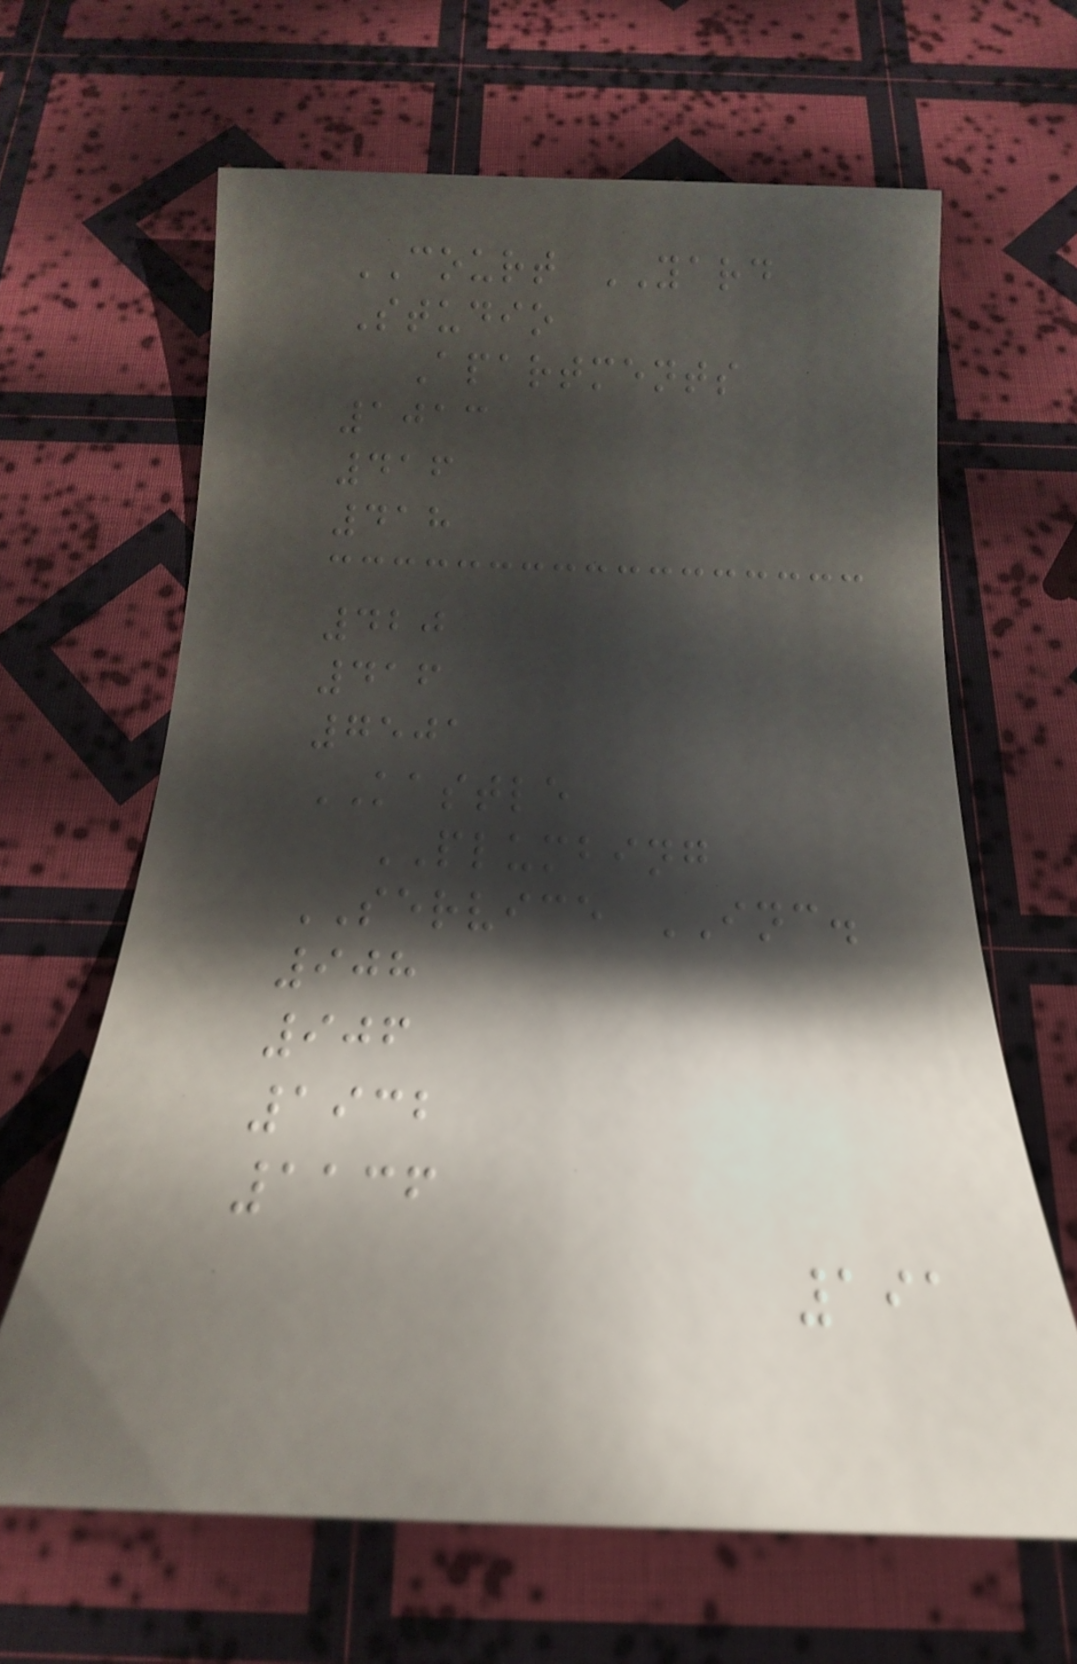COURT YARD
Studio
Apartments
1013
416
418
420
416
7501
KASTLE
PLUMBING
SERVICE INC.
908
906
1932
1136
191
